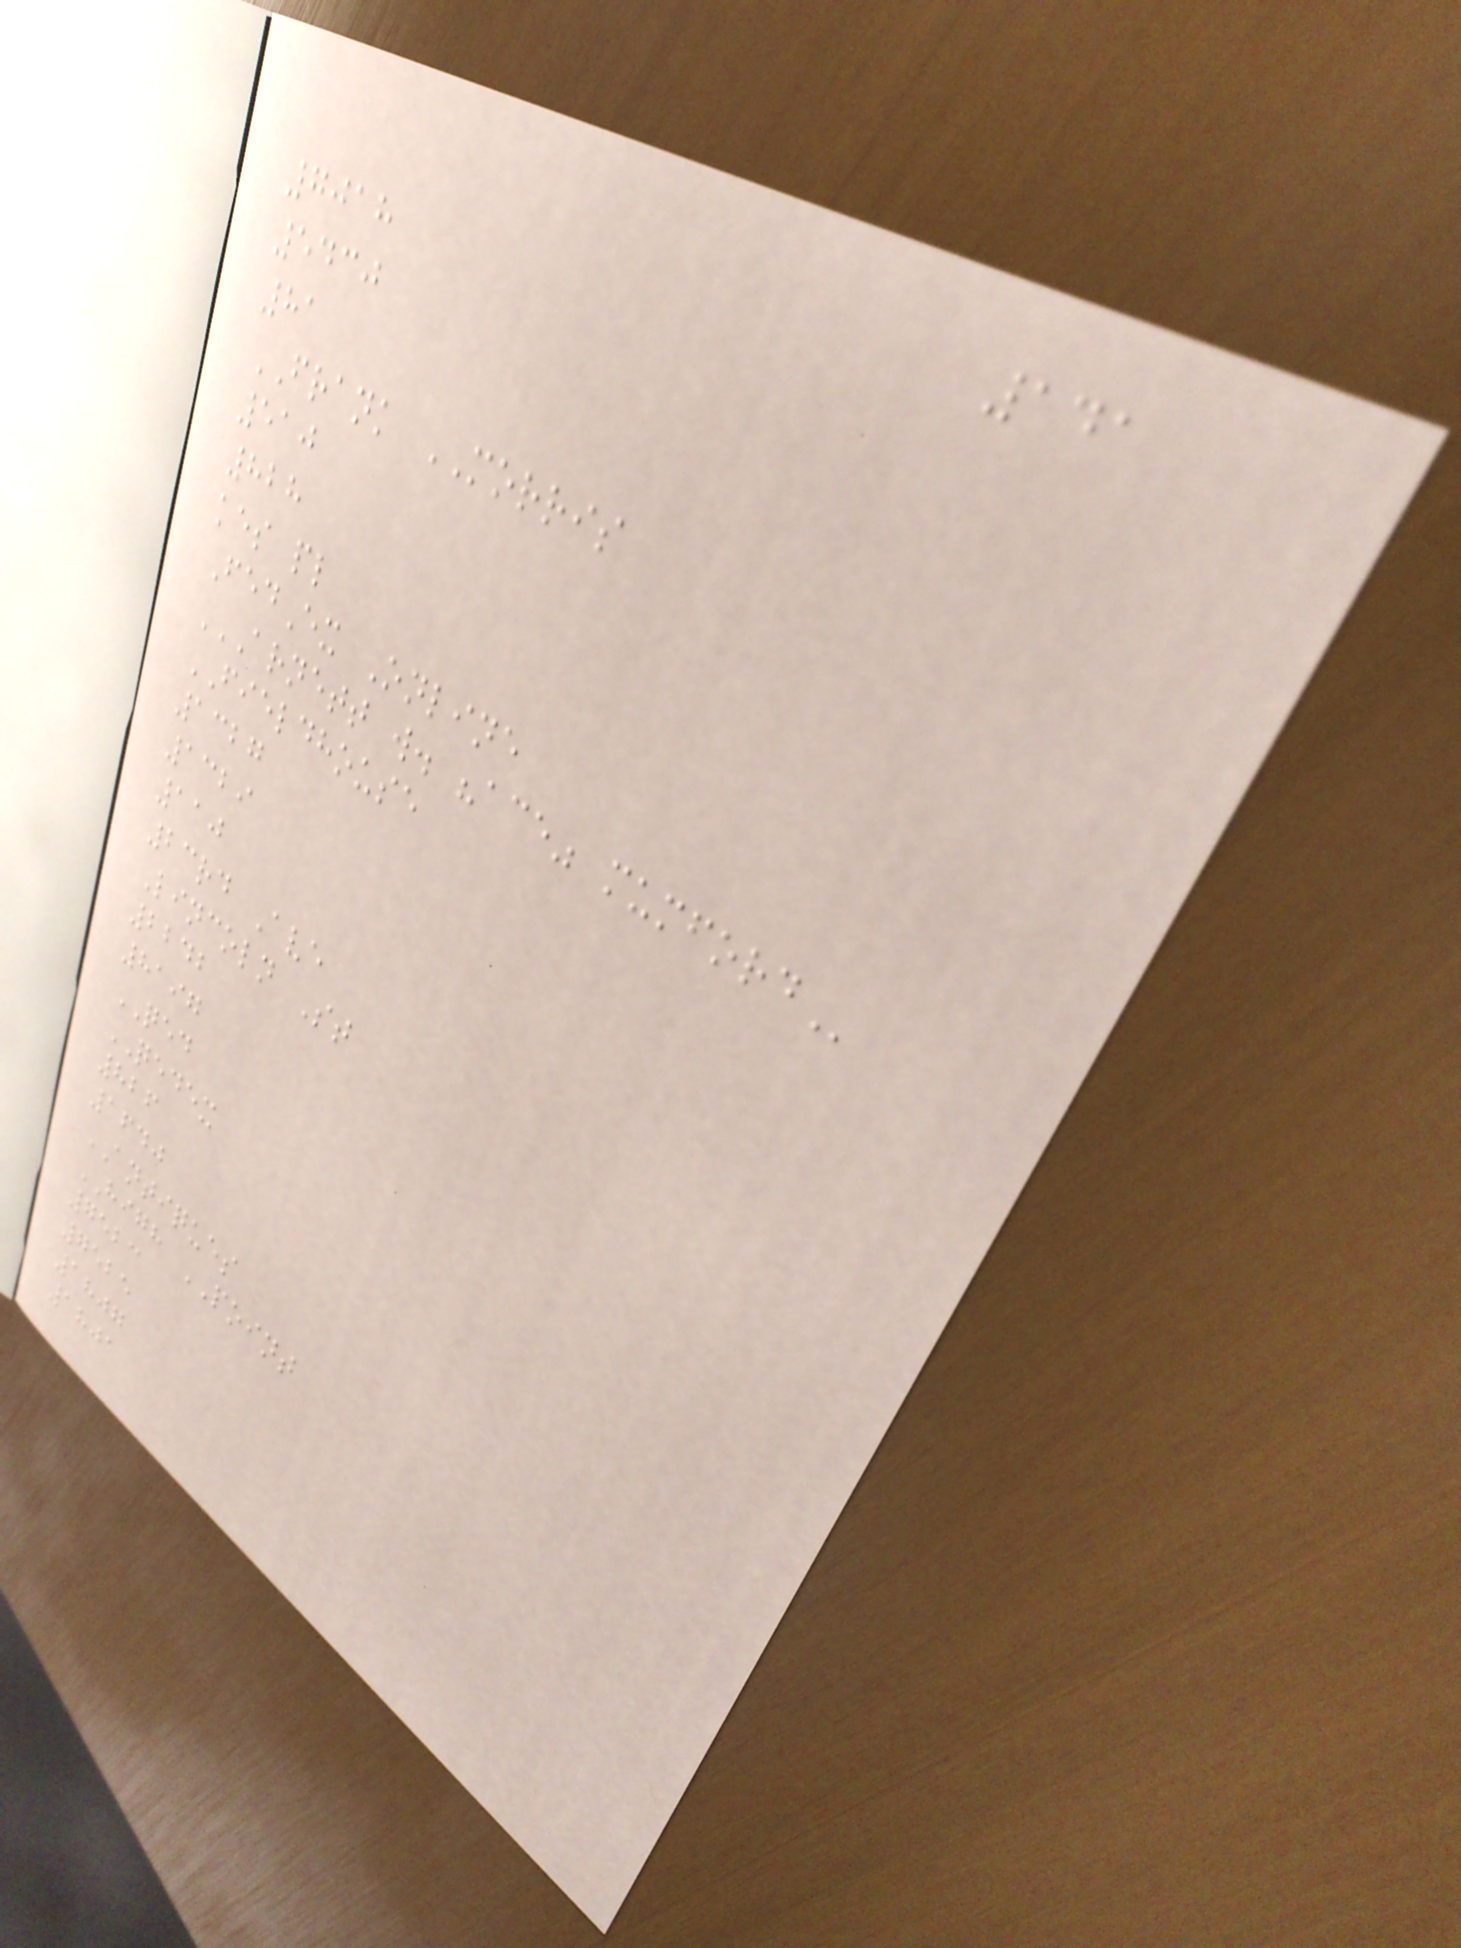141
7018
5430
81
FRANK MORRIS
510
828
kes pl
FedEx Online
ARNETT W. "ACE" MUMFORD
FIELDHOUSE
1327
1329
110
23rd Ave
Lincoln St
2242
8197
QED
QEDEX
826
1640
ANTIQUES
HIGH POINT
7523
7525
1807
1801
